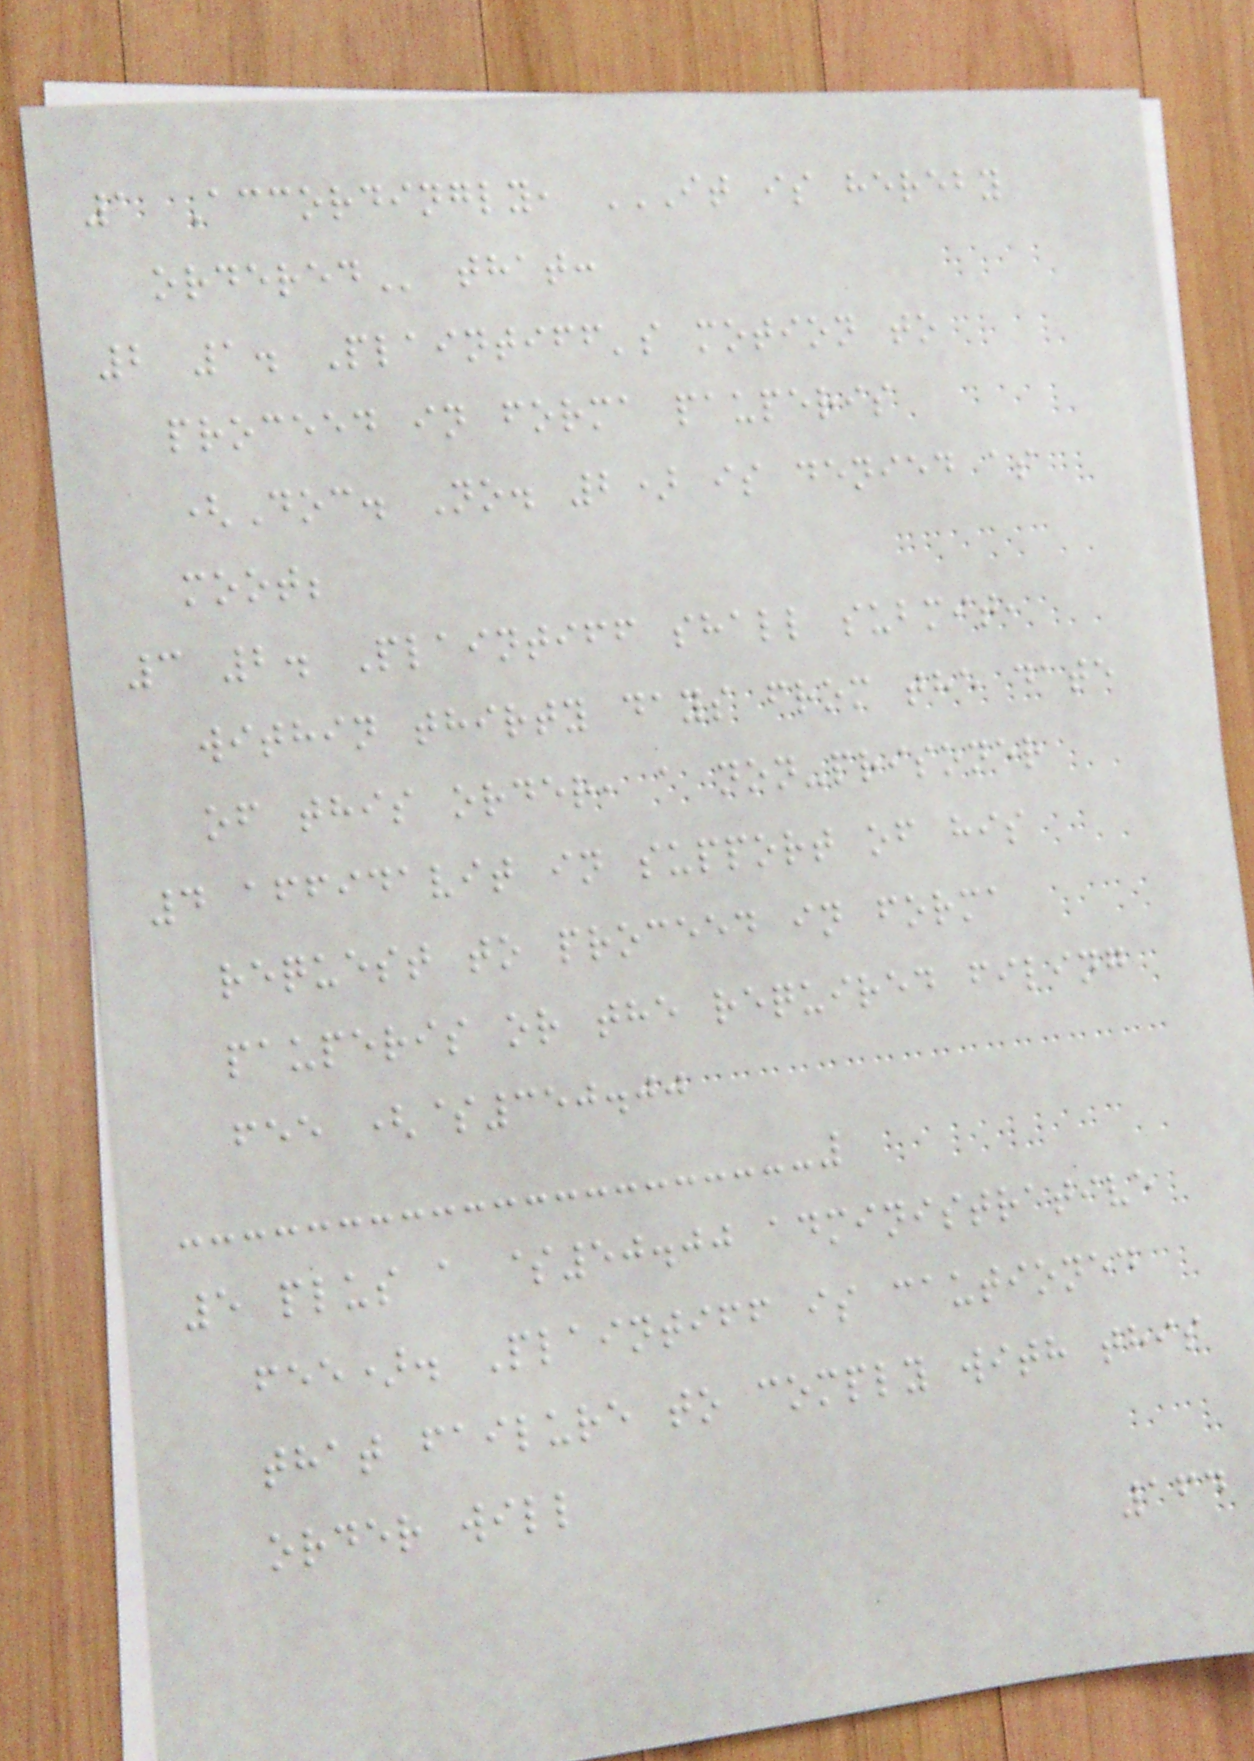1 Accordingly, IT IS HEREBY
ORDERED that:
2 1. Plaintiff's motion to
proceed in forma pauperis
(Doc. No. 2) is denied as
moot;
3 2. Plaintiff shall submit,
within thirty days from the date
of this order, a non-prisoner
4 affidavit in support of his
request to proceed in forma
pauperis or the required filing
fee ($350.00
5 plus a $50.00 administrative
fee). Plaintiff is cautioned
that failure to comply with this
order will
164
